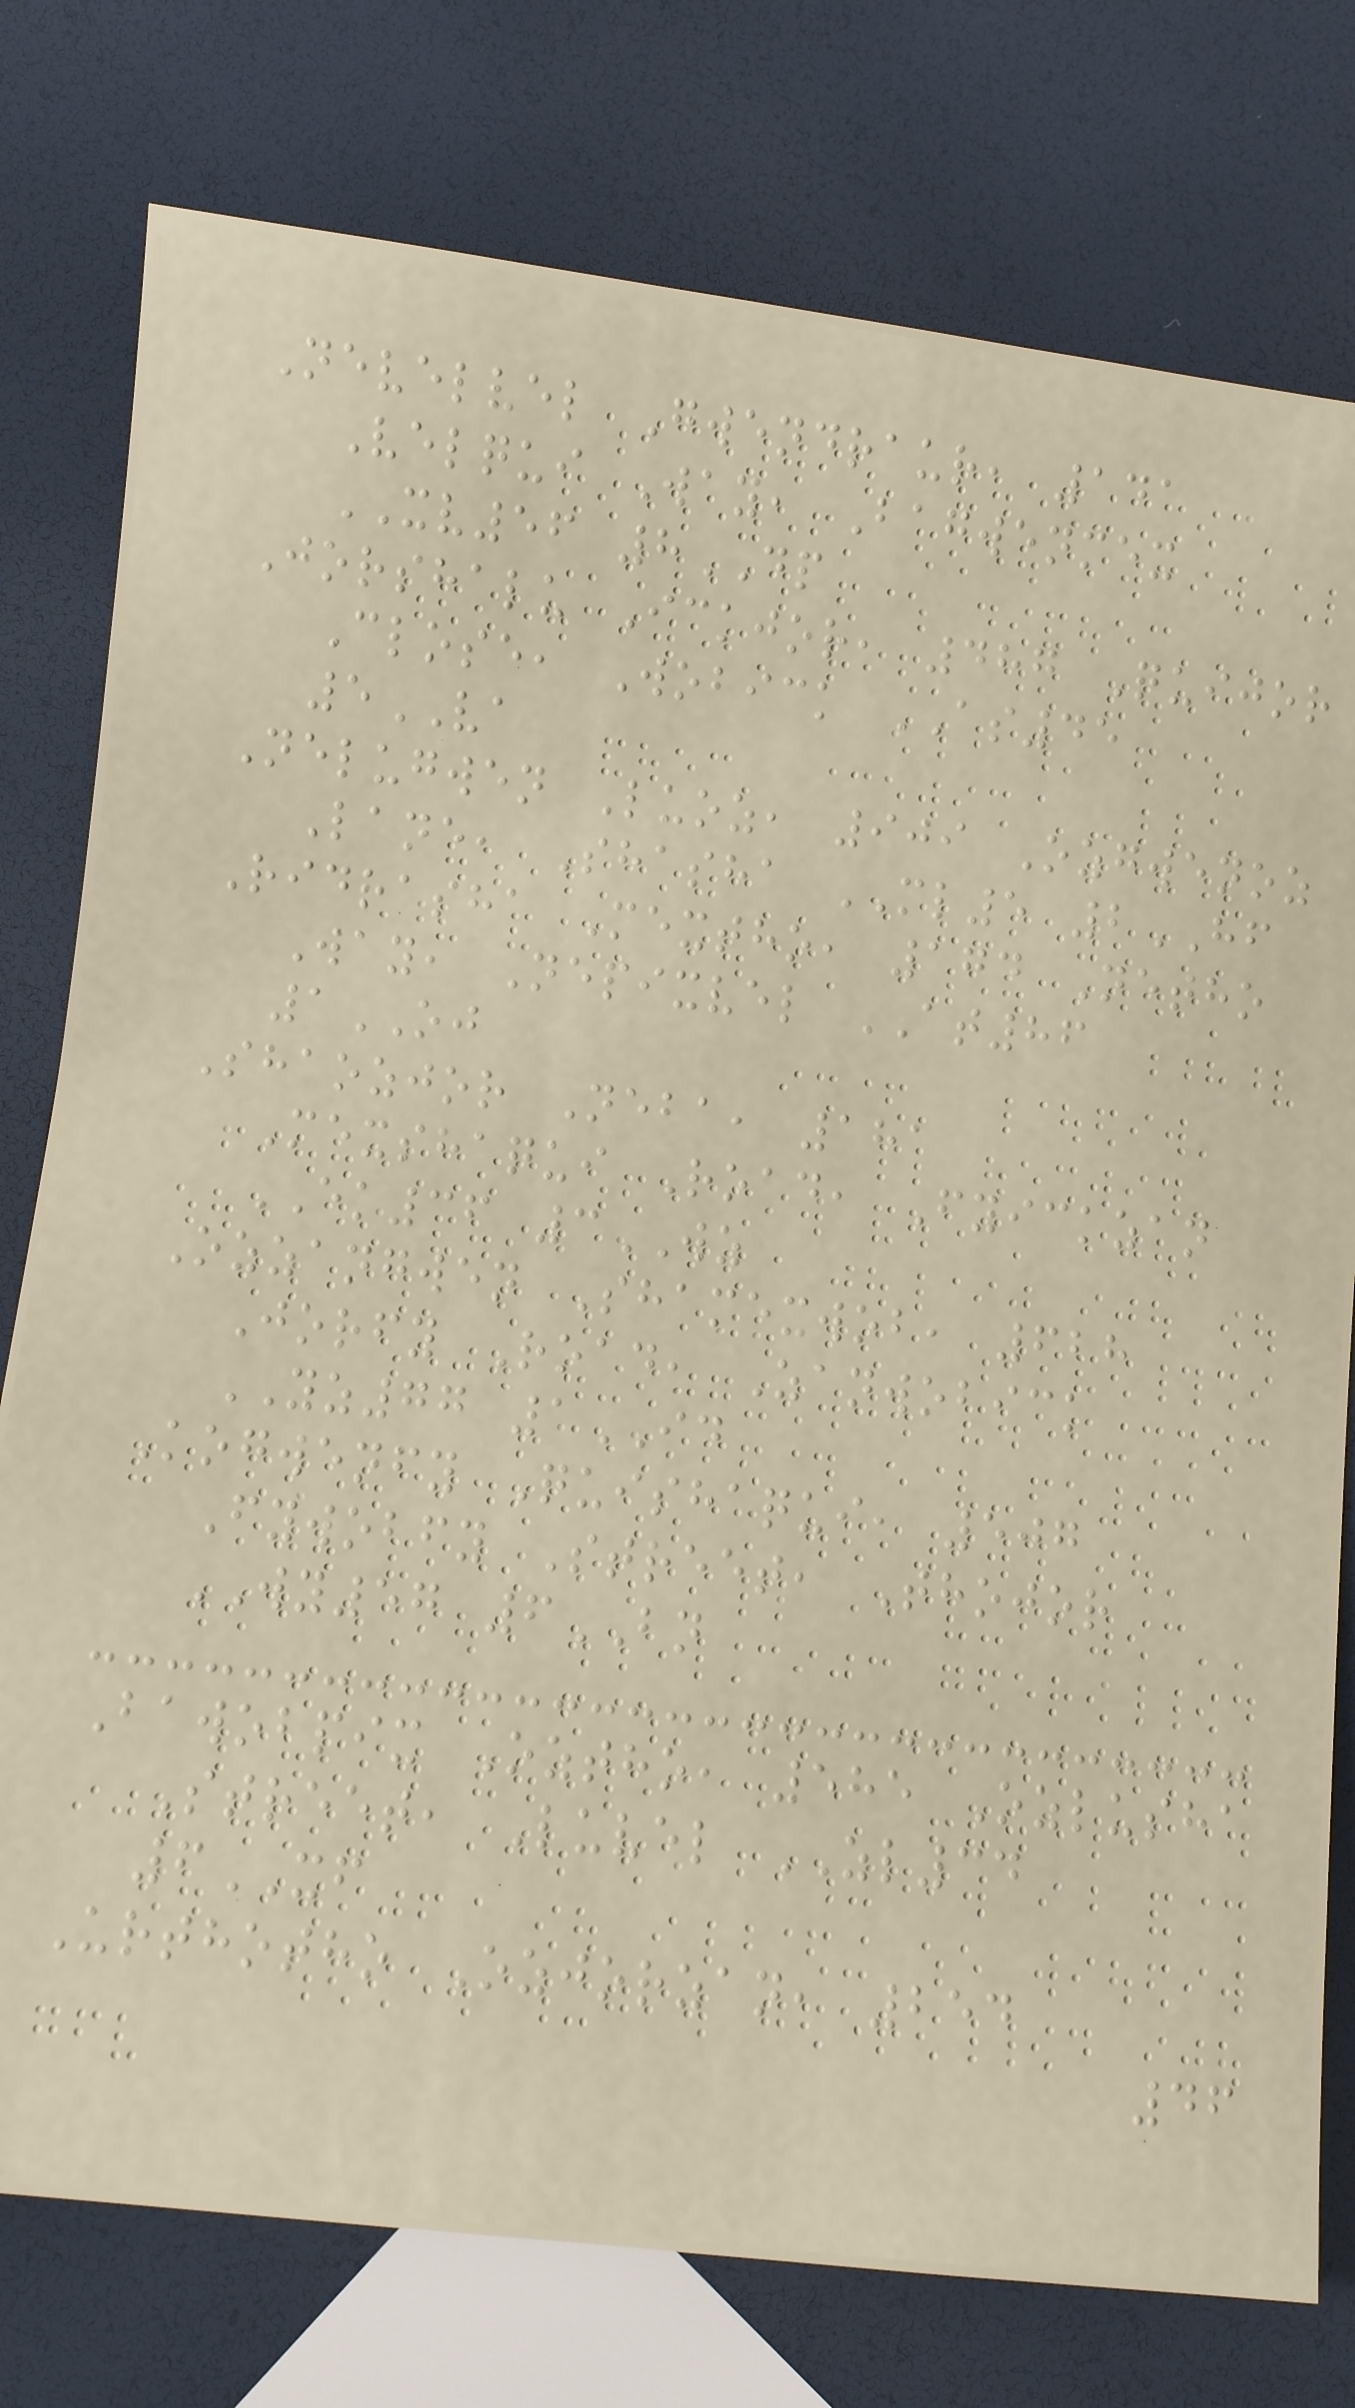Nevelvel Gwendraur, 141
Velqui Way, Bagwenmex
XV56 8DP
Jorshalu Ickjor, 487 Quijor
Close, Wobick AS45
5VA
Nelugwen Luoz, 909 Ozgwenoz
Lane, Shasha ML5 2HF
Ridrasha Mextho, 174 Netho
Way, Nepixvel AT86
1OJ
Shaozjor Neba, 181
Mexshaqui Road, Fyickzan
EK36 3WZ
Ozzangwen Shamexwob, 628
Jorfy Road, Zanwobick
YZ77 1ID
Kogwenfy Quishaqui, 507
Fywobfy Street, Thojor
WY57 6BN
Bawobpix Oztho, 585 Ozlusha
Street, Luvel ZL34
6XF
Urthotho Ozjorzan, 254
46
